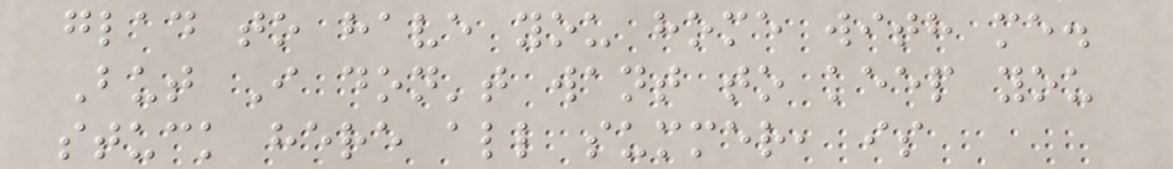glad to have you home with me.
But I don't want to keep you
stuck here all summer, is
